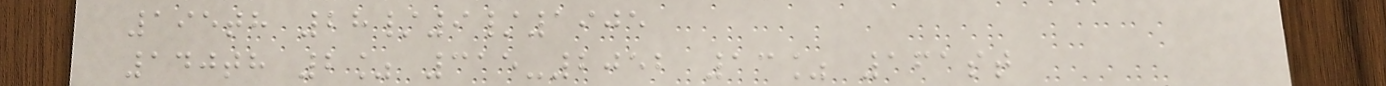195th 28/9/1905
140th 2% 315-2052 13% 161st
